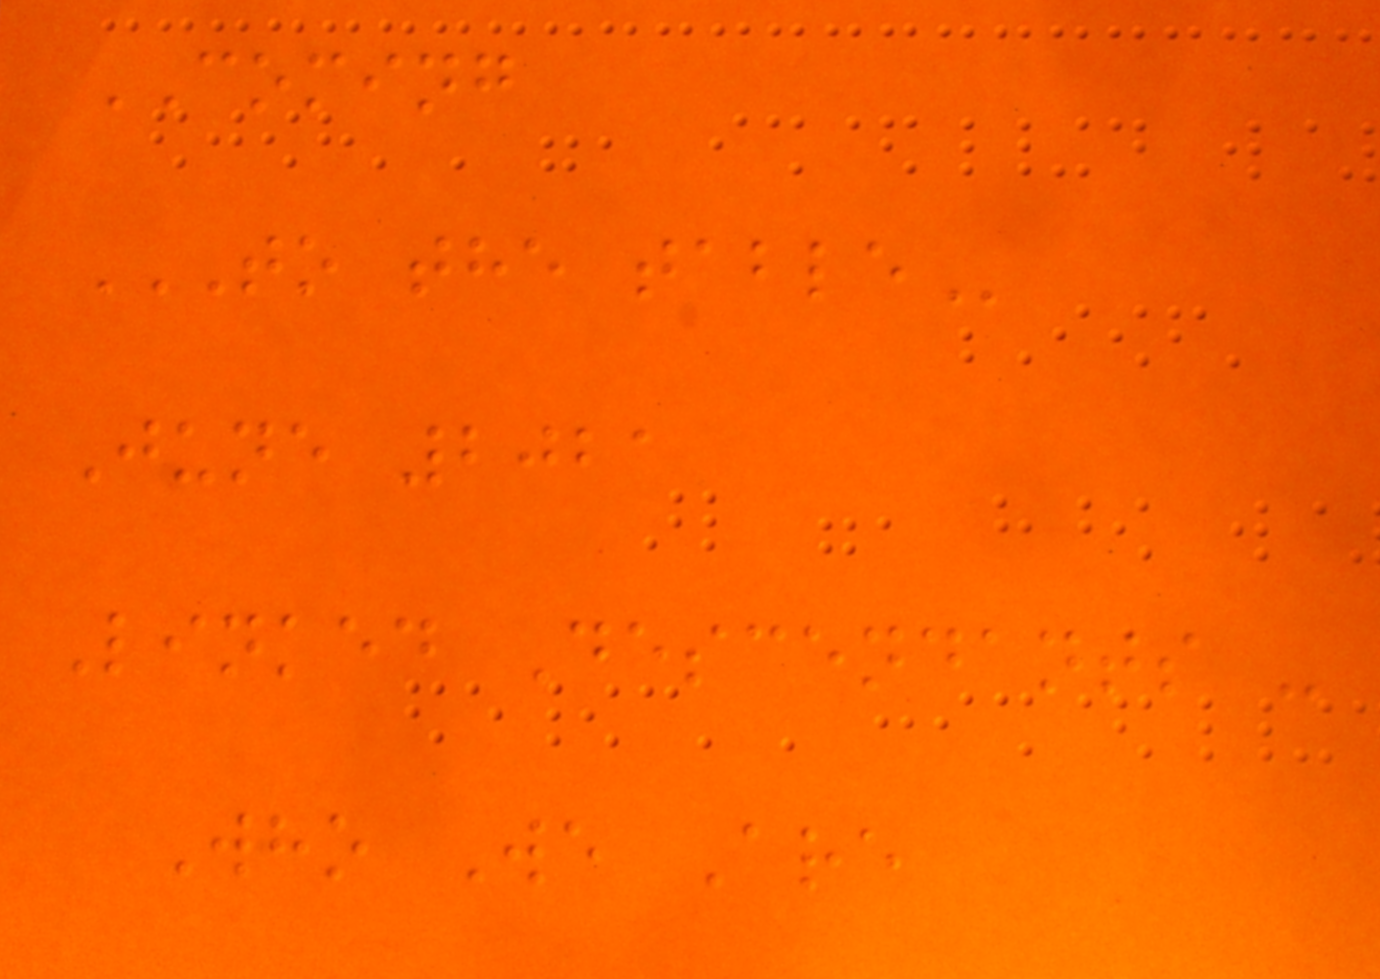COMING
TO THE TABLE
June 2021
Linked Descendants -
Who We Are
